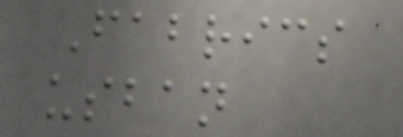Fabrics
usban
